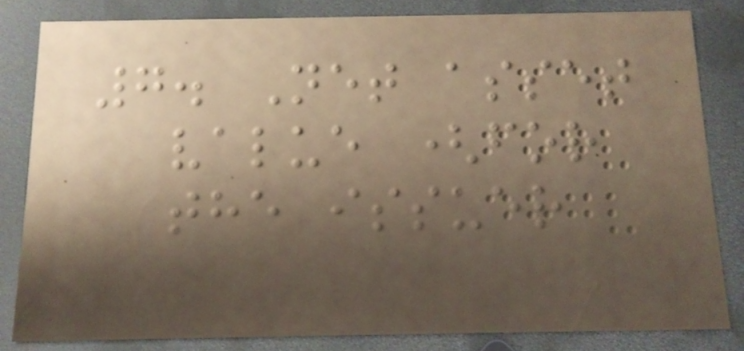7. Net asset
value (for
the issuer
